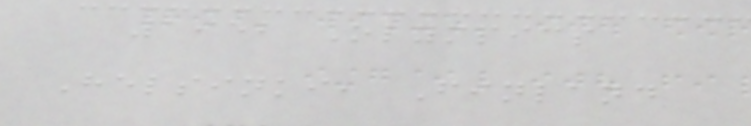1952 Olympics
Helsinki, Finland
